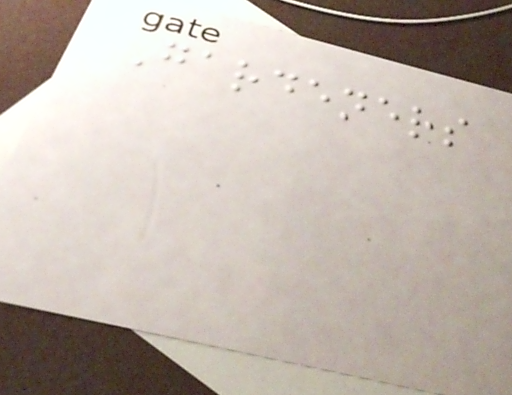Gardeners
